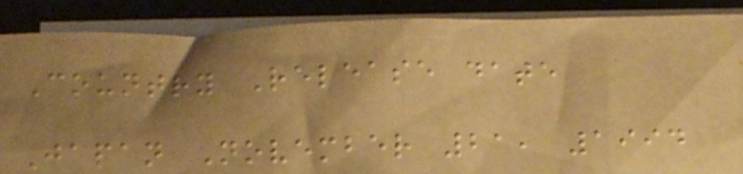Country Release date
Japan November 21, 1994
